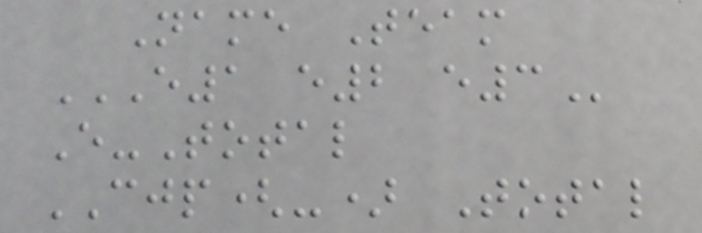Name Team
E1 E2 E3
E-Total
CJP(-) Total
